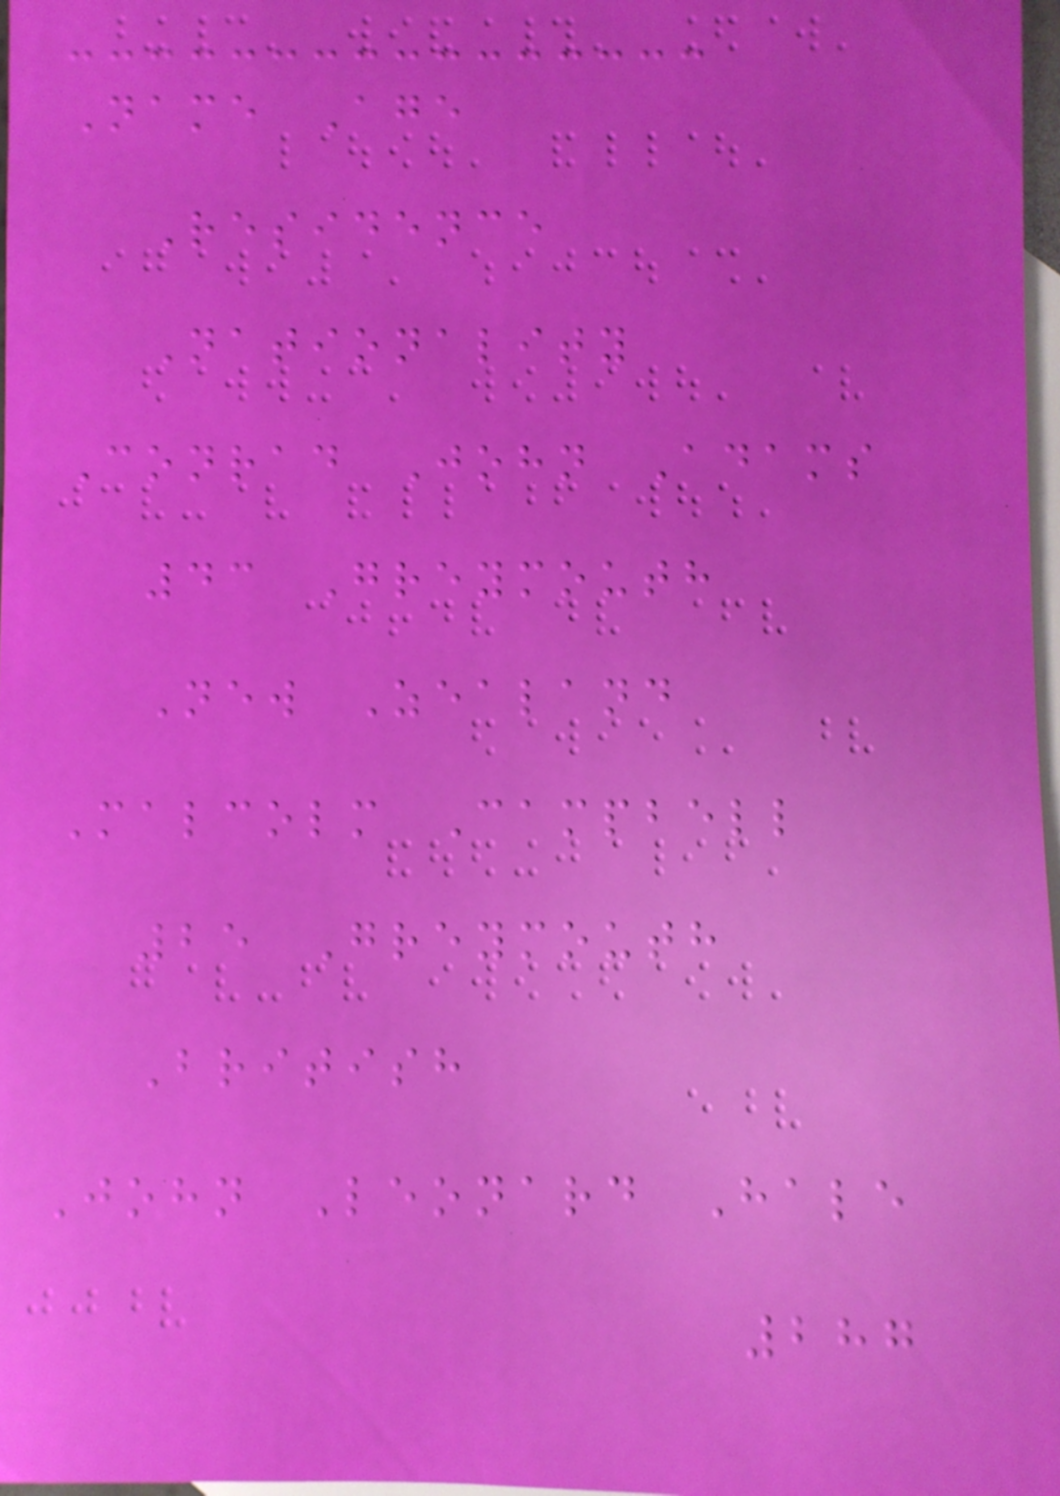Name Age
Residence
Nationality
Conrad John Adams
43 Greymouth
New Zealand
Malcolm Campbell
25 Greymouth
British
John Leonard Hale
287
